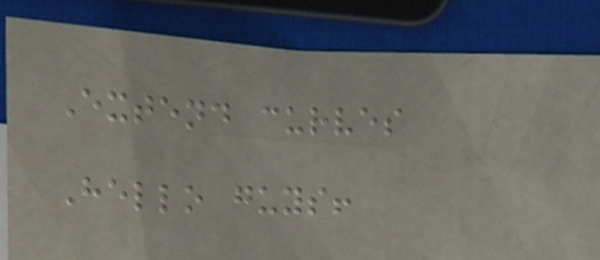Extend curves
Hello guys!
